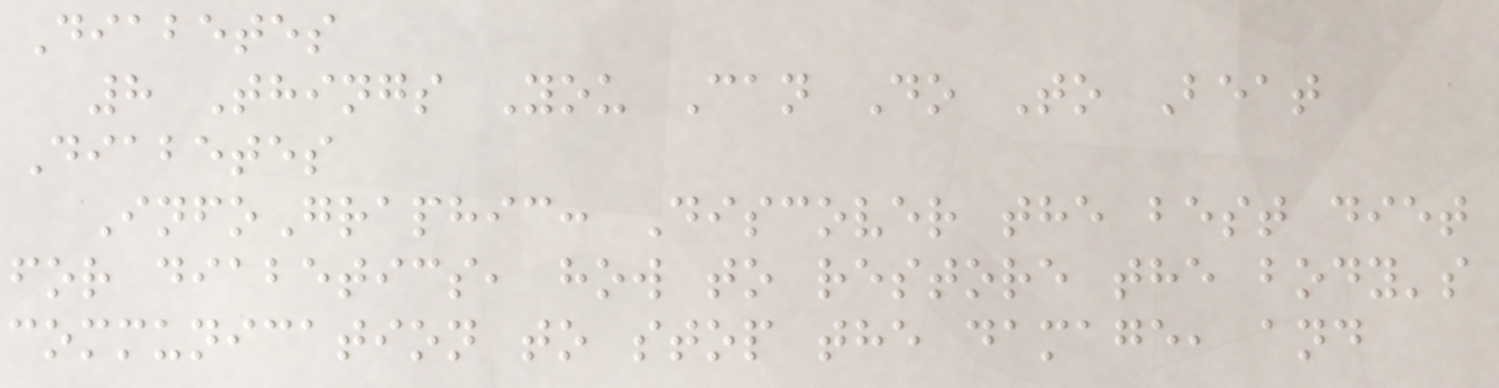Diabetes
8 Things You Can Do To Beat
Diabetes
InfoGraphic: Discover the best diet
for diabetics, how to restore the body's
communication to stop the damage, and
